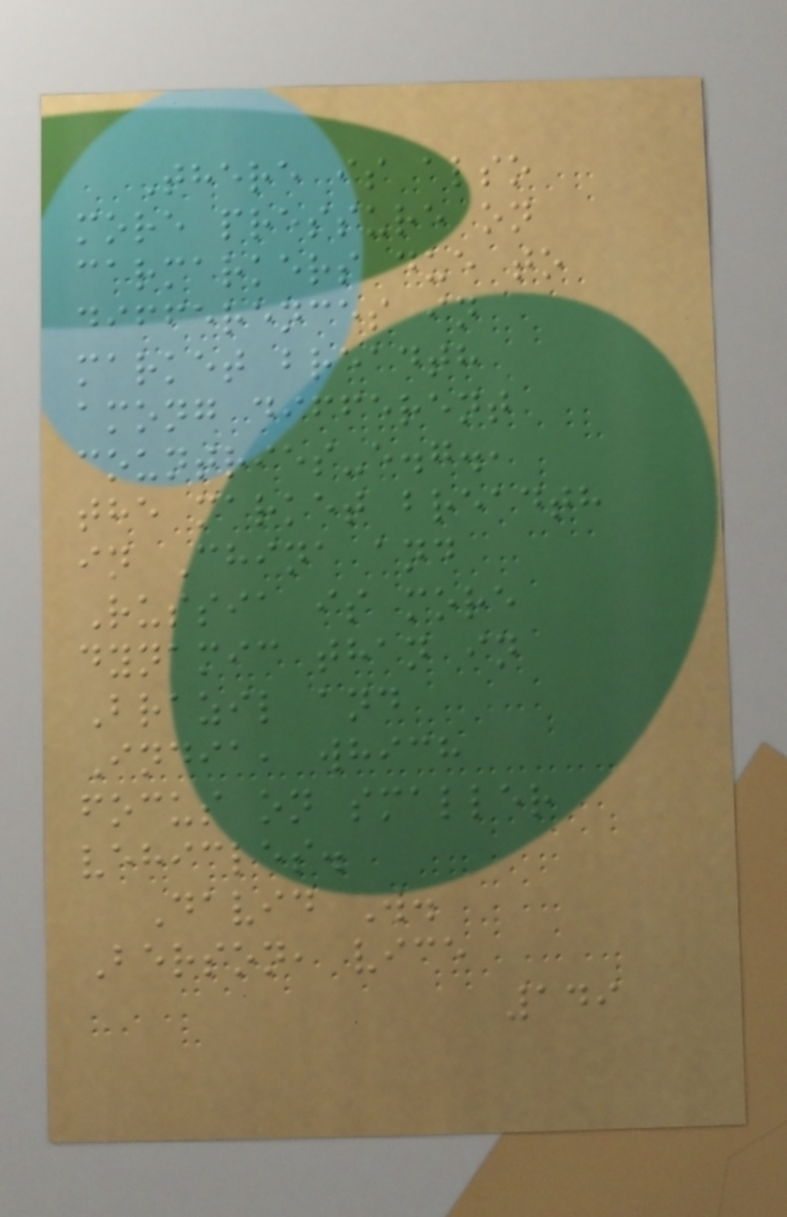There is also
more pressure on
carmarkers due to
differences in
market breadth
among different
countries-e.g.,
the market breadth
in China and
Russia is more
dynamic than in
Brazil and
India, which
focus on smaller
vehicles.
David W.
Berson, vice
149
